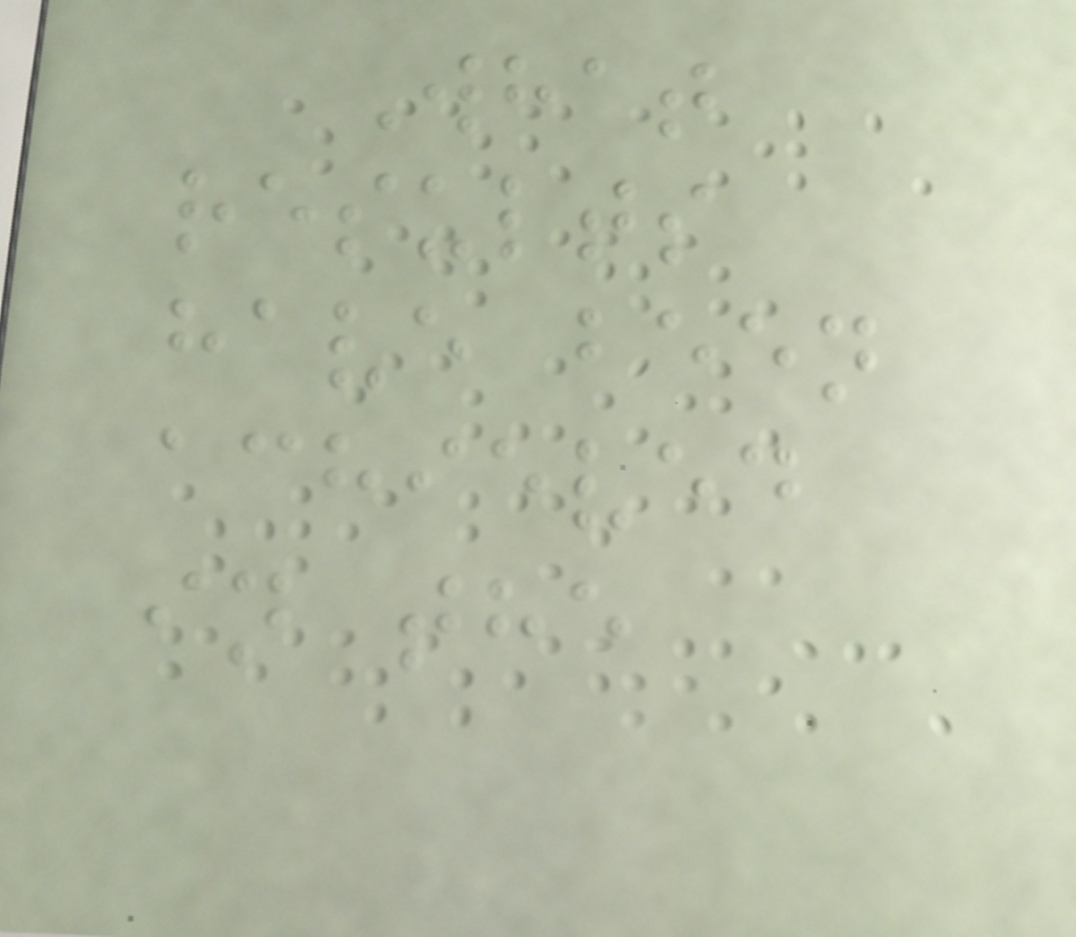What
results
have been
achieved
in the
